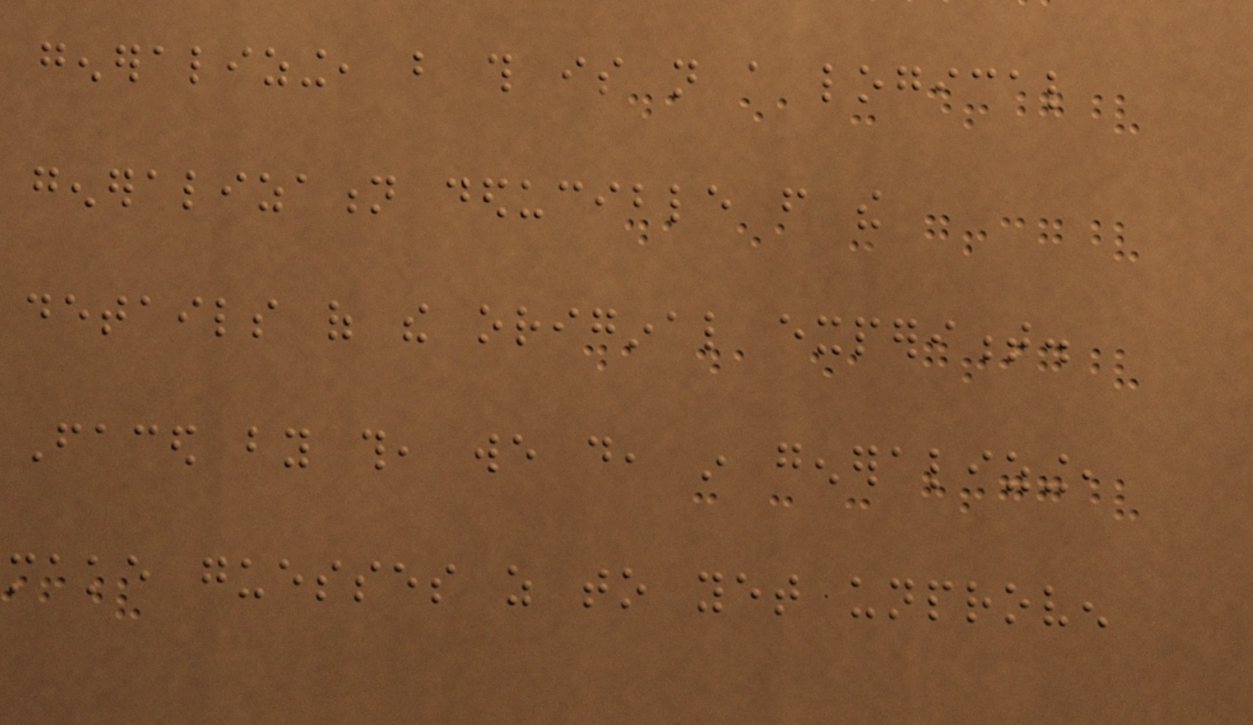generalizing, but this is not a logical
generalization deducible from the
details of the original experiment.
Faced by this, we do, in generalizing,
make guesses as to yet unproven
